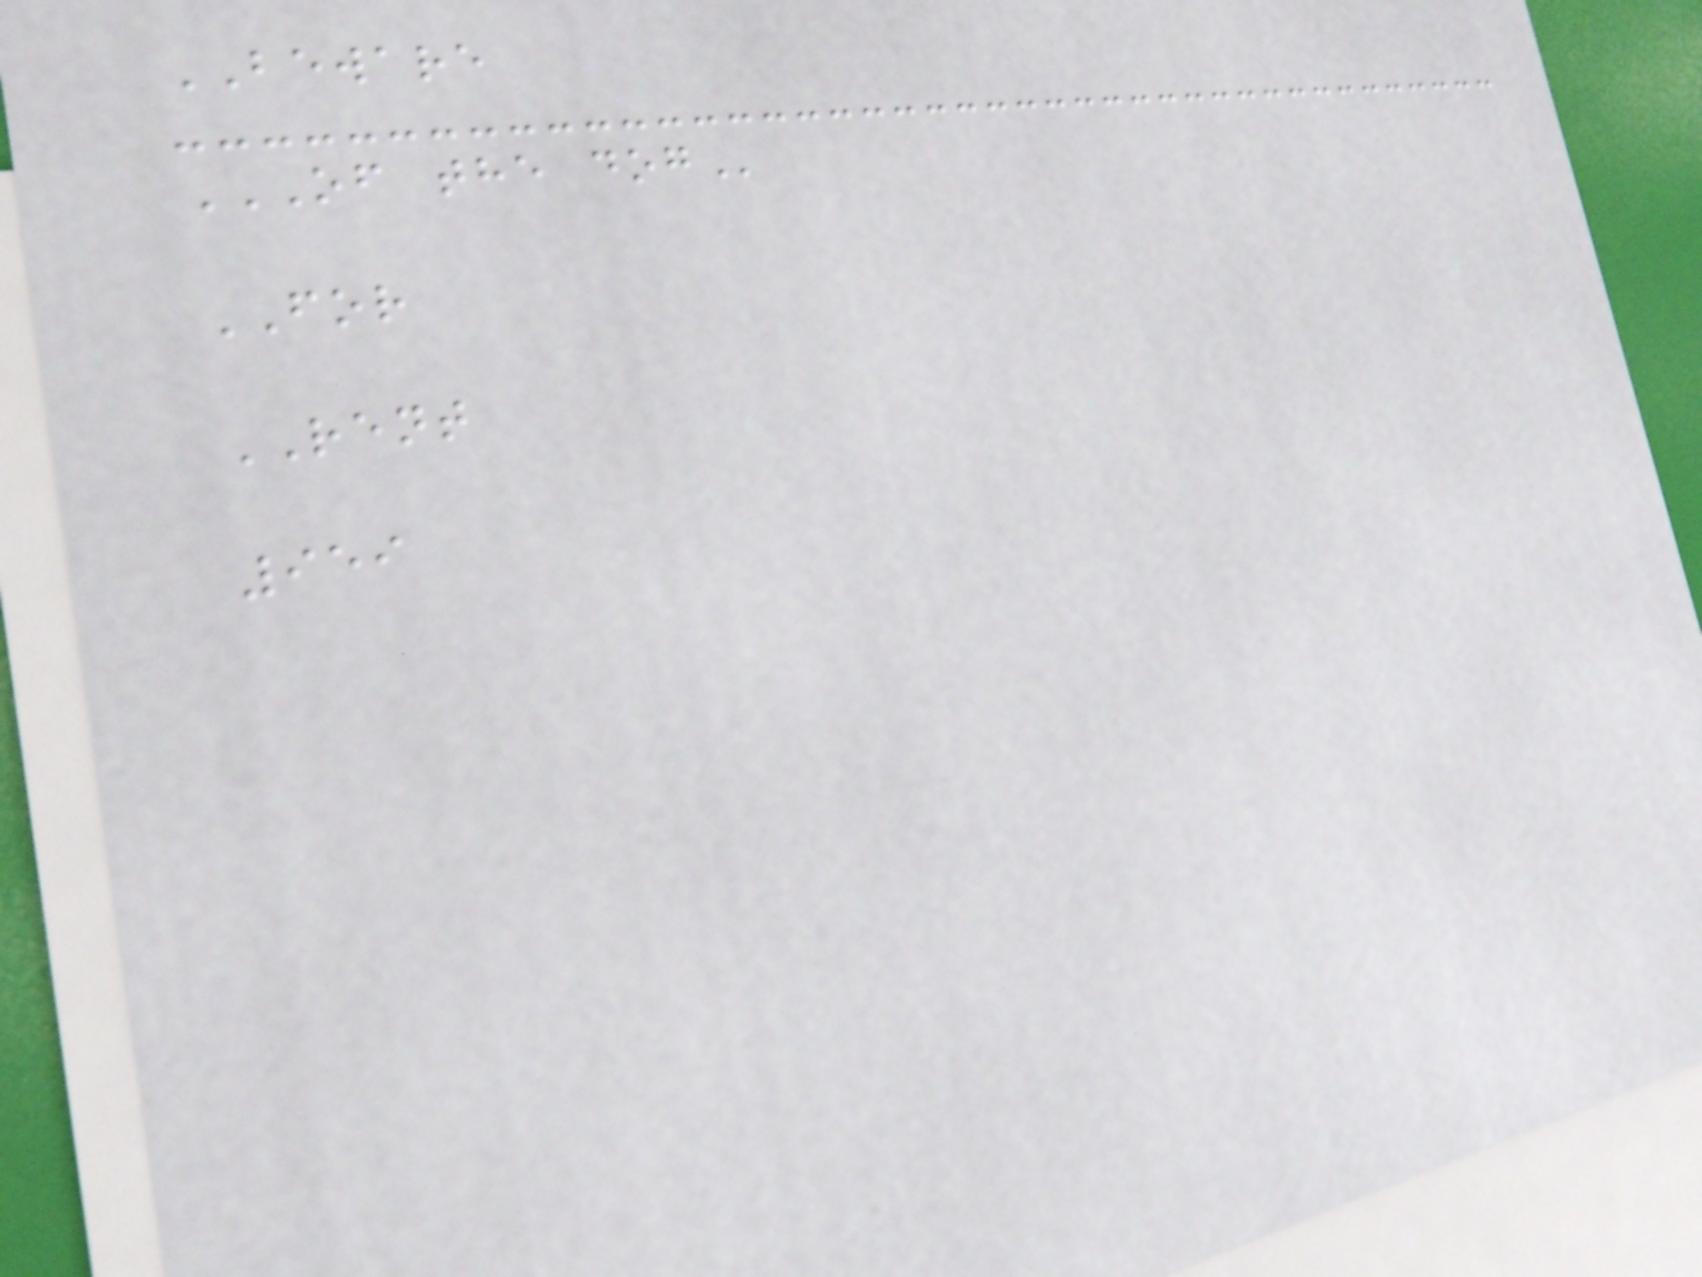BEWARE
OF THE DOG
FOR
RENT
959
